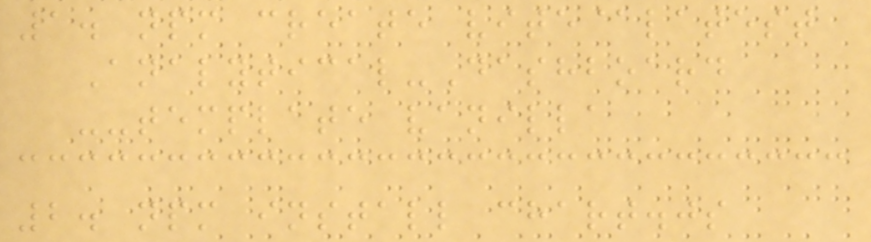1. npm create vite@latest
Analytical-Dashboard
--template vanilla
2. npm install chart.js
